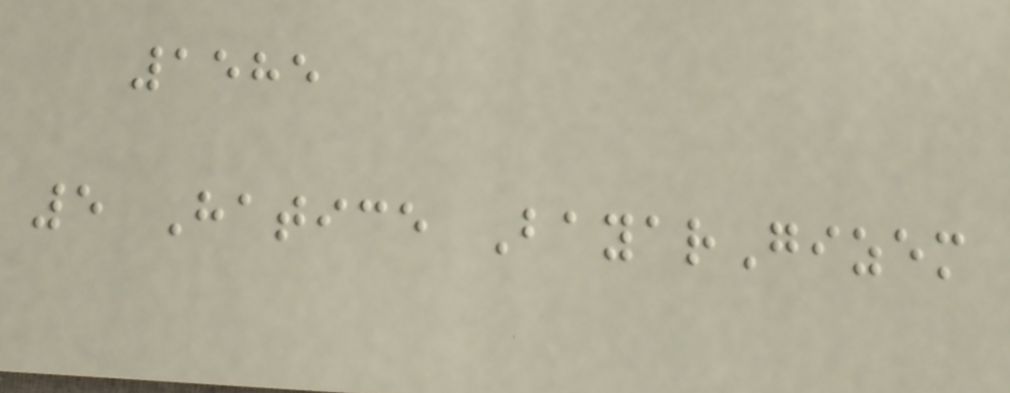1585
5 Hatice BayarGizem
